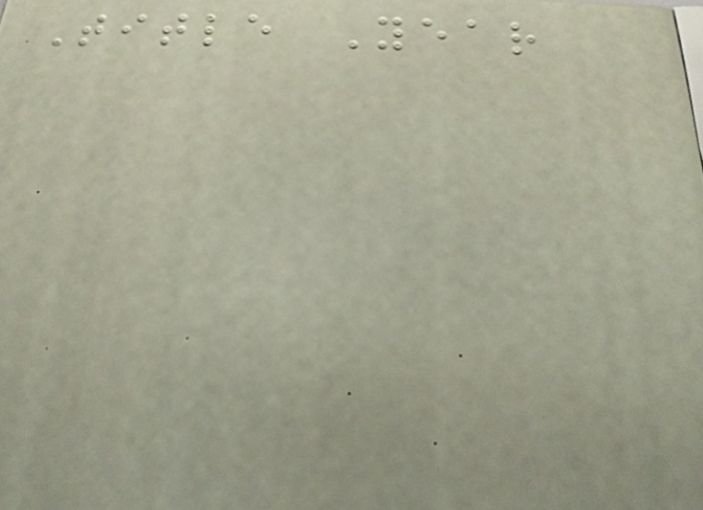Title Year
